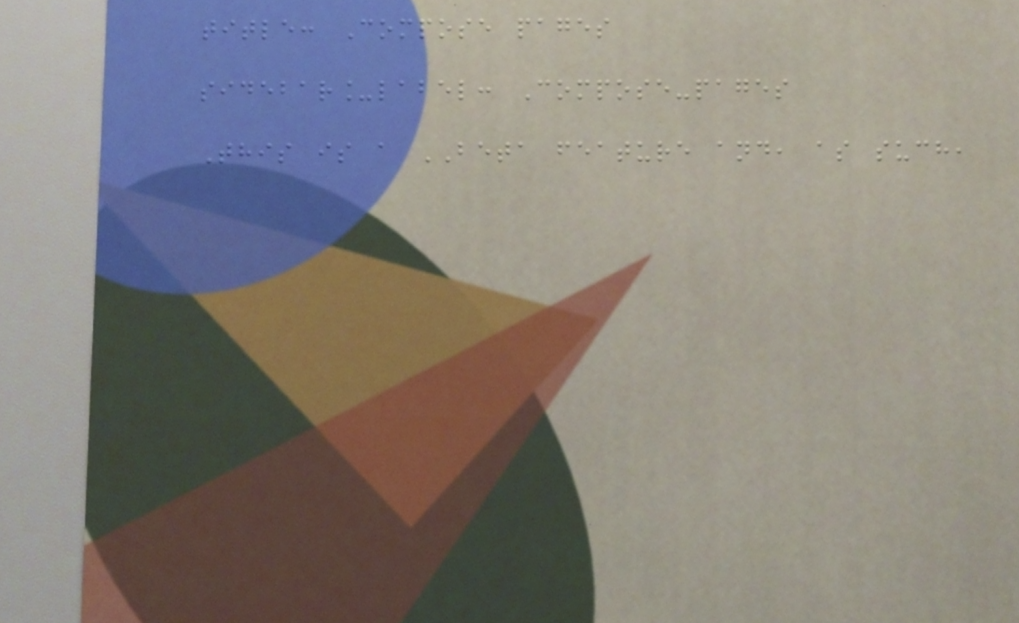title: Compose pages
sidebar_label: Compose-pages
This is a BETA feature and, as such,
